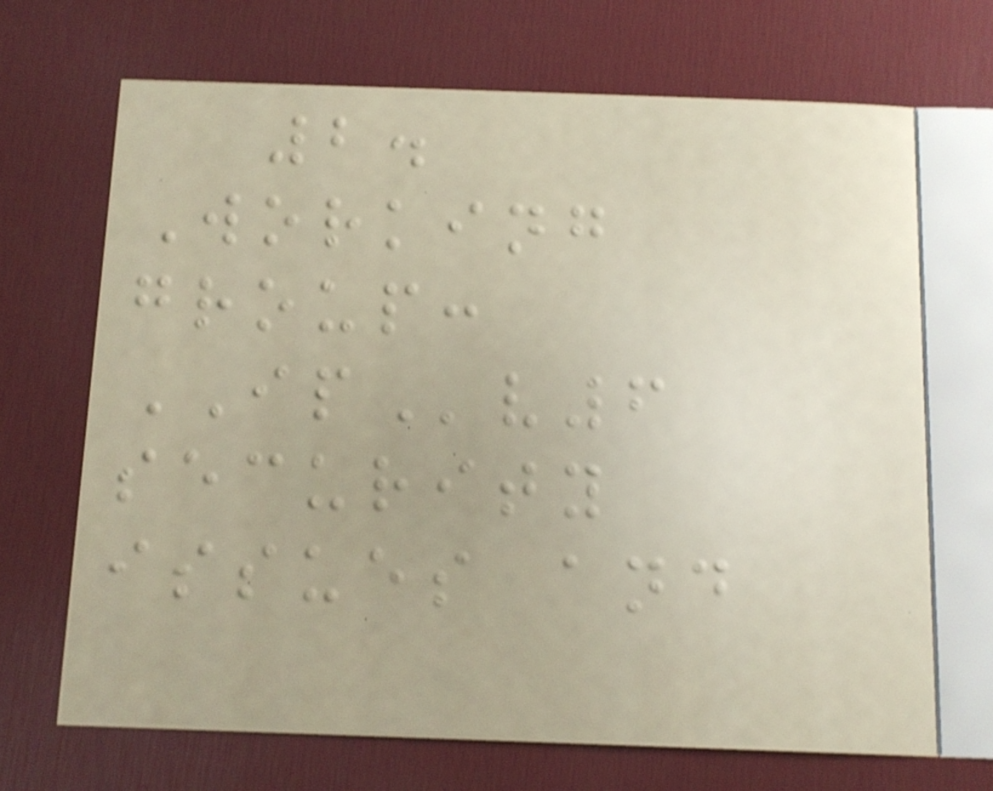2.
Working
group:
IPv6
security
issues and
